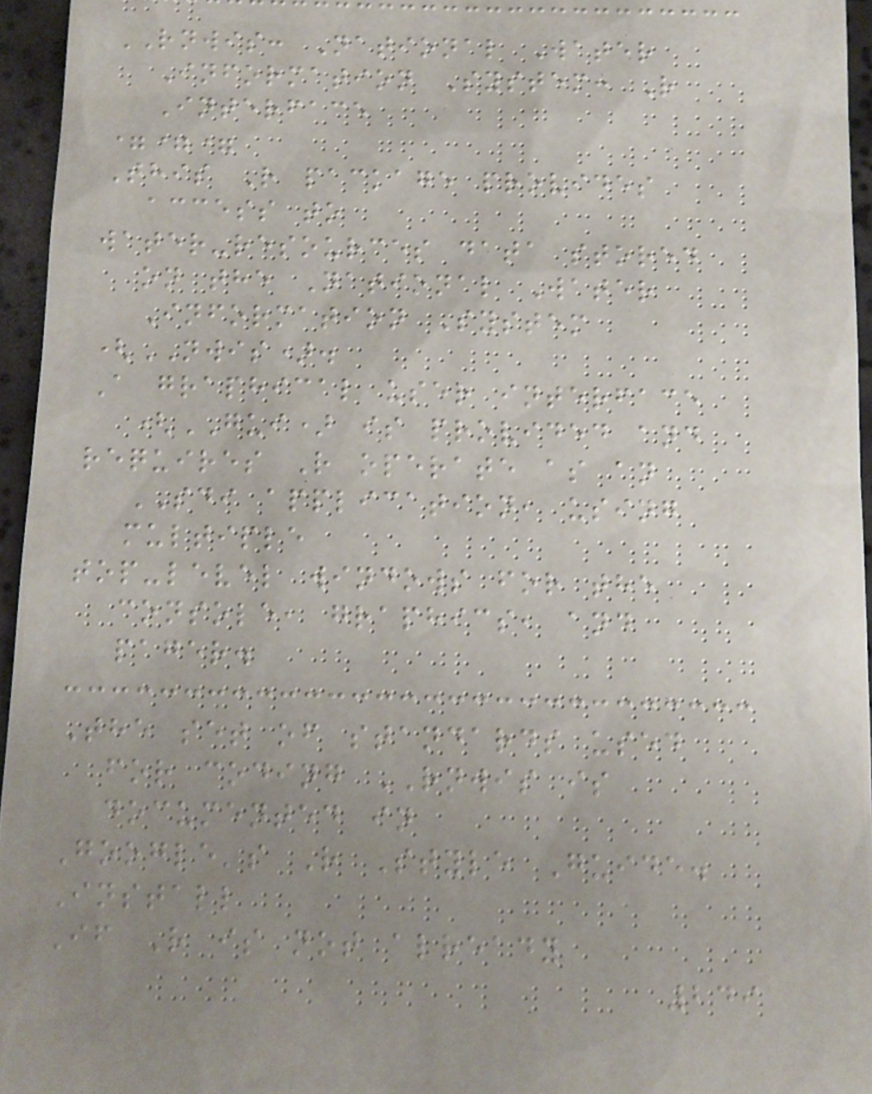RNWIS: National Water
Information System: R
Interface
===
This R package provides
access to
water-resources data stored
on the National Water
Information System
(NWIS).
A graphical user interface
(GUI) is provided and
requires R operate as an
SDI application, using
multiple
top-level windows for the
console, graphics, and
pager.
The set of standards used
for coding RNWIS is
documented in
Google's R Style Guide.
Install
If R is not already
249
